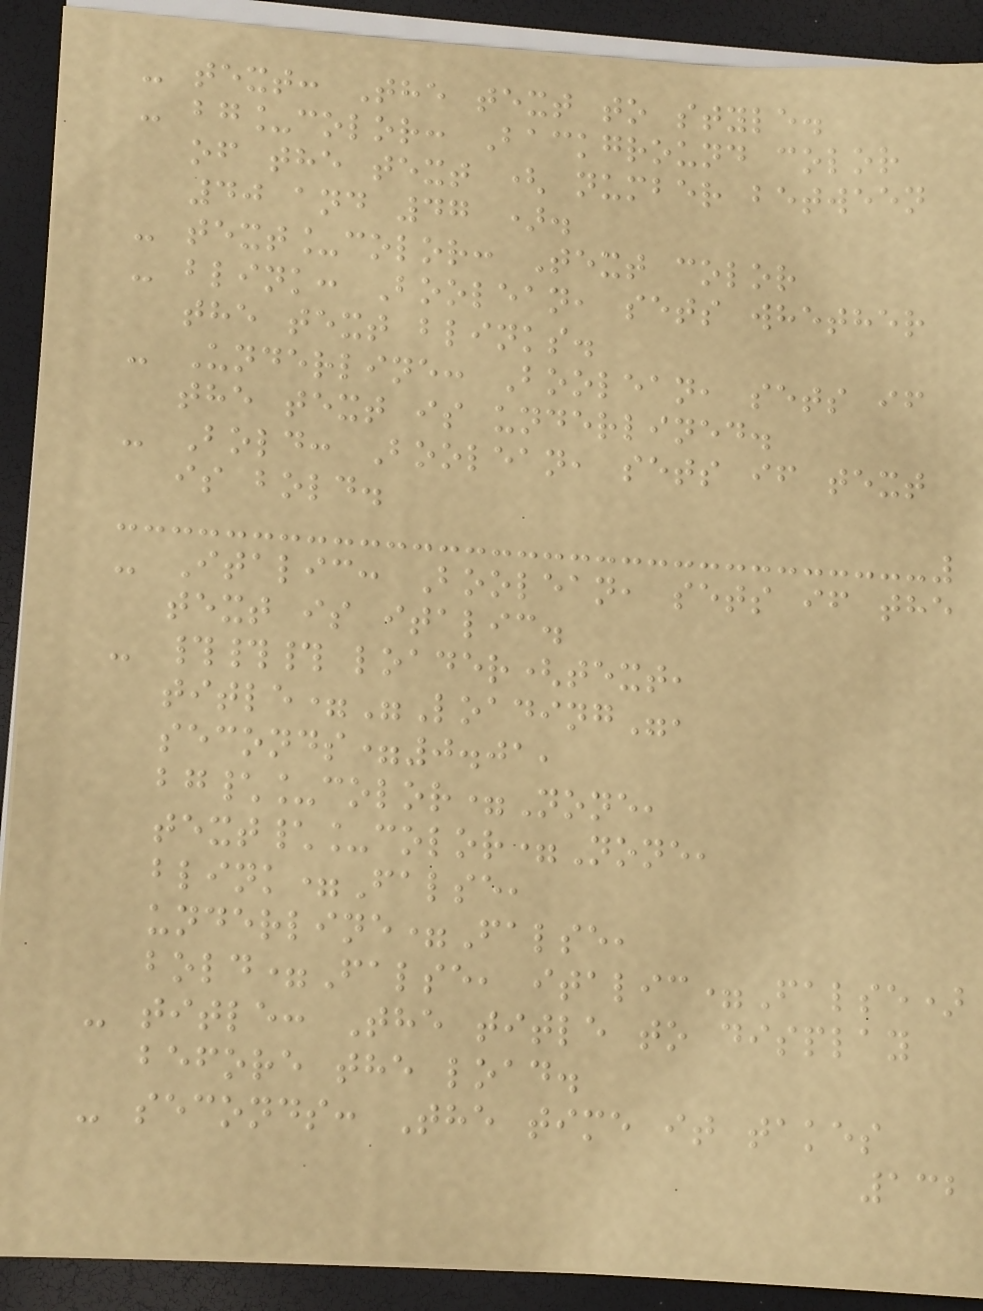- text: The text to style.
- bg_color: Background color
of the text ( number between
40 and 47 ).
- text_color: Text color
- blink: Boolean, sets whether
the text blinks.
- Underline: Boolean, sets if
the text is underlined.
- Bold: Boolean, sets if text
is bold.
- Italic: Boolean, sets if the
text is italic.
- ### loader(text,
title="Loading",
seconds=0.01,
bg\_color=None,
text\_color=None,
blink=False,
underline=False,
bold=False, italic=False)
- title: The title to display
before the load.
- seconds: The time it takes
132
